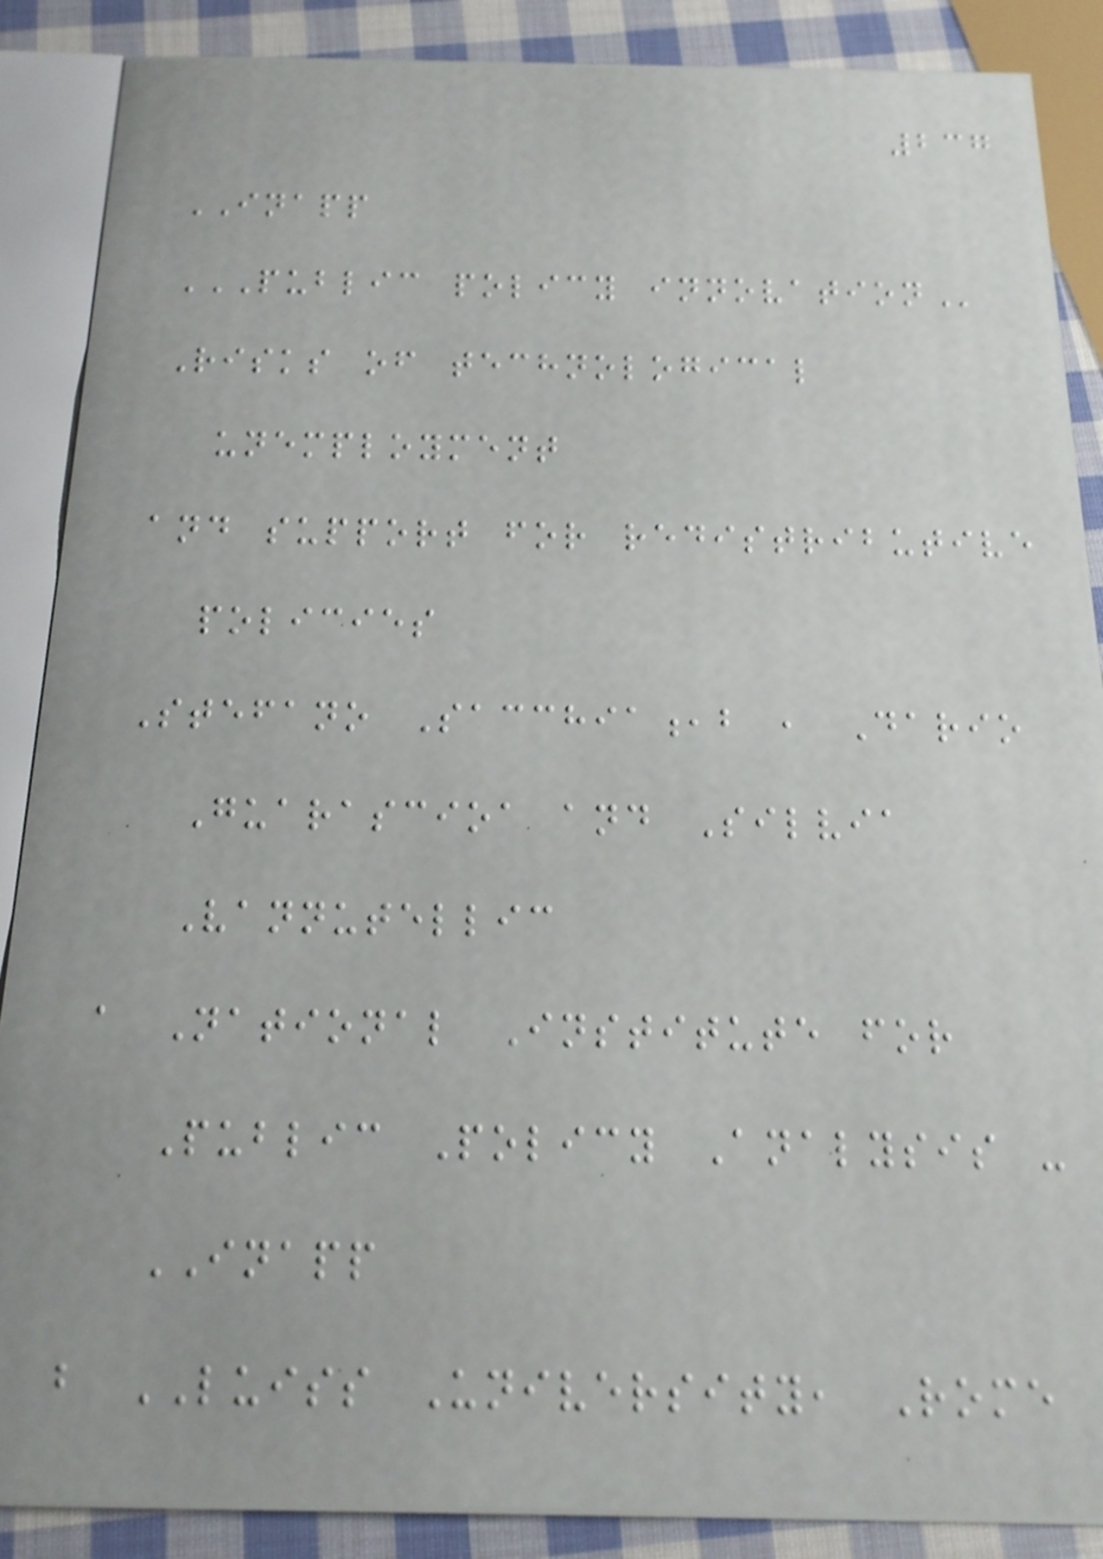237
INAPP
PUBLIC POLICY INNOVATION
Risks of technological
unemployment
and support for redistributive
policies
Stefano Sacchia,b , Dario
Guarascioa and Silvia
Vannutellic
a National Institute for
Public Policy Analysis -
INAPP
b LUISS University, Rome
